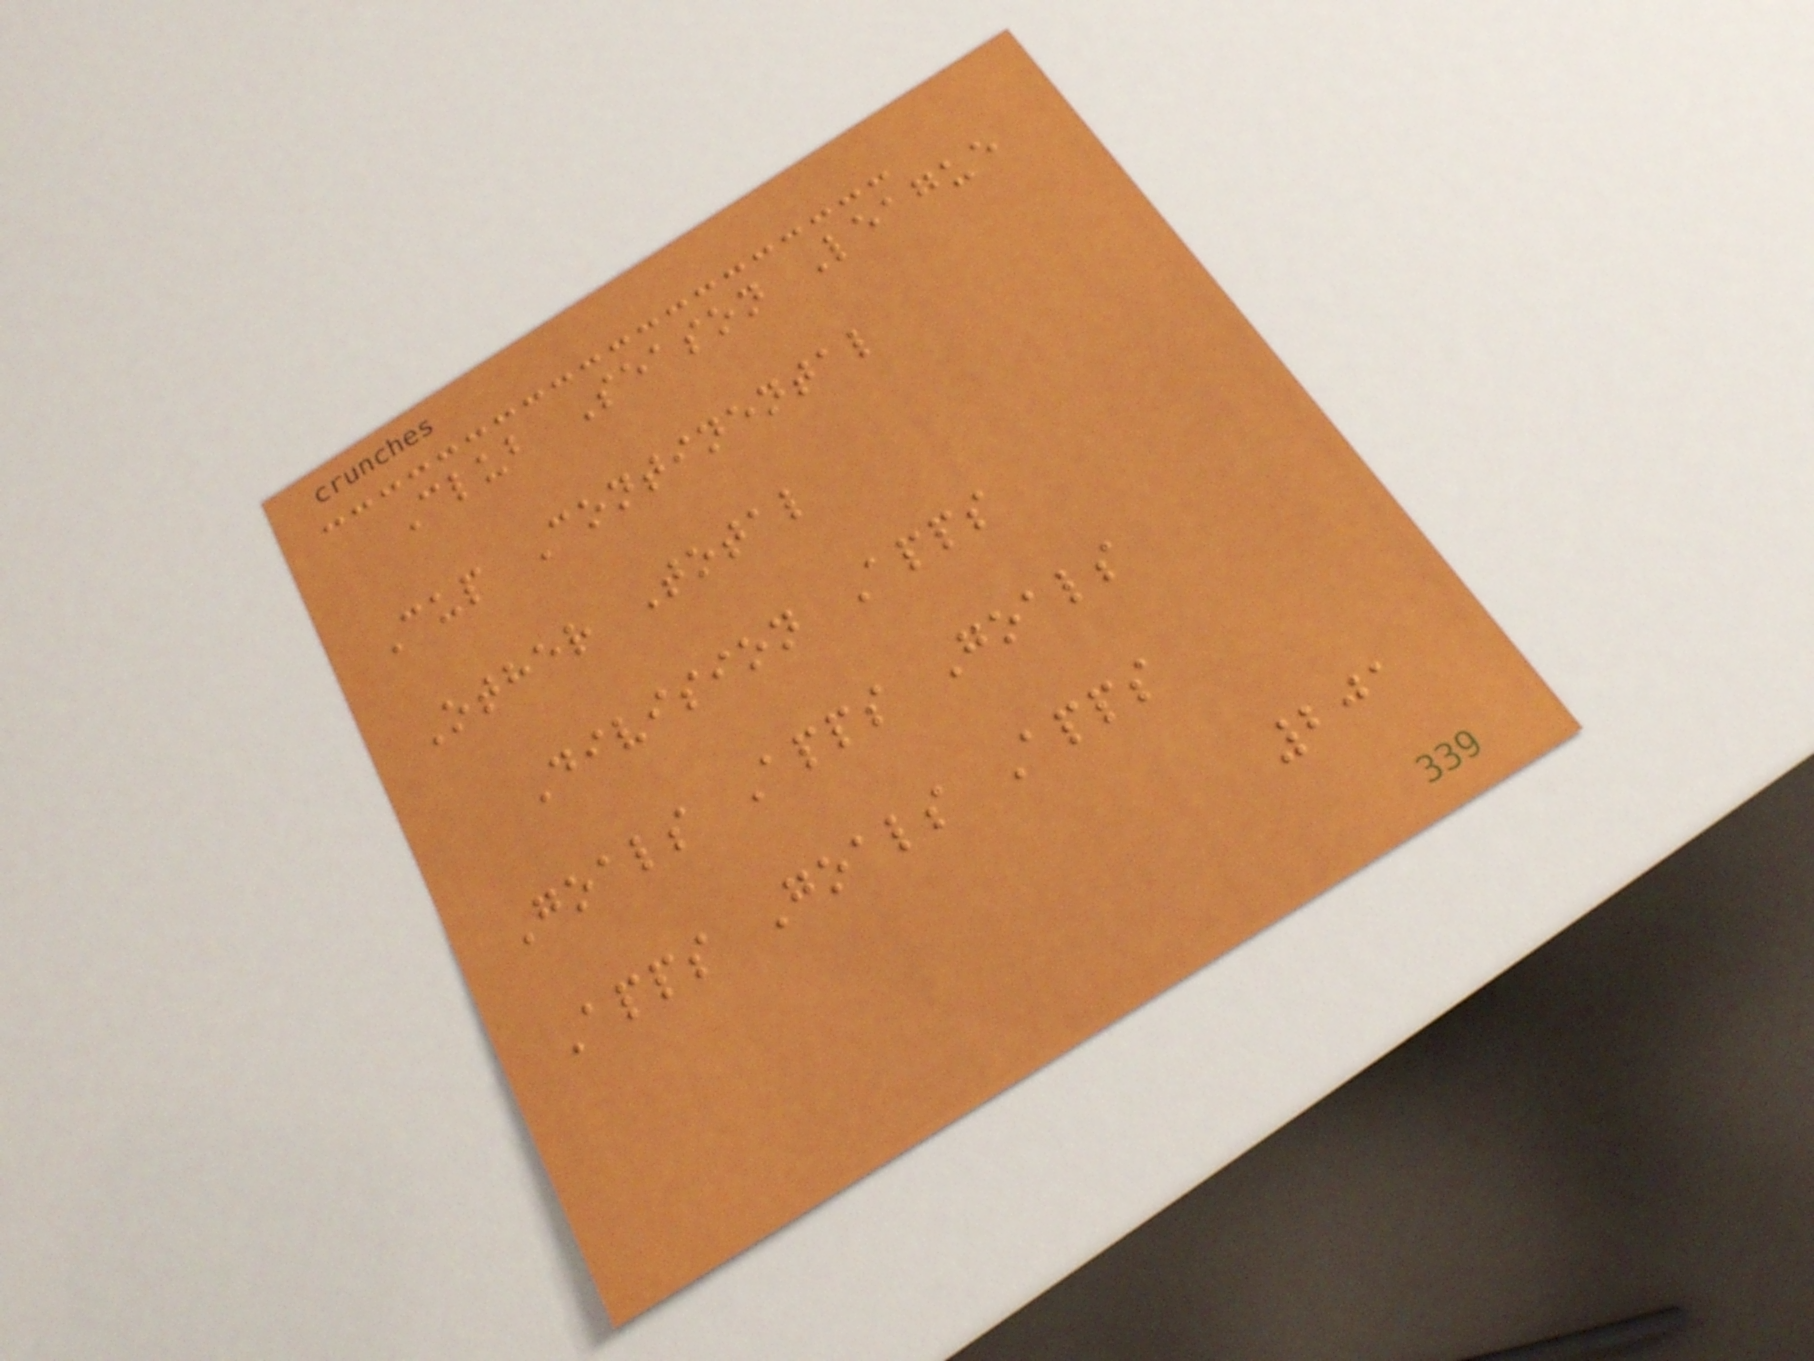Club Season League
Cup Continental
Other Total
Division Apps
Goals Apps Goals
Apps Goals Apps
201
